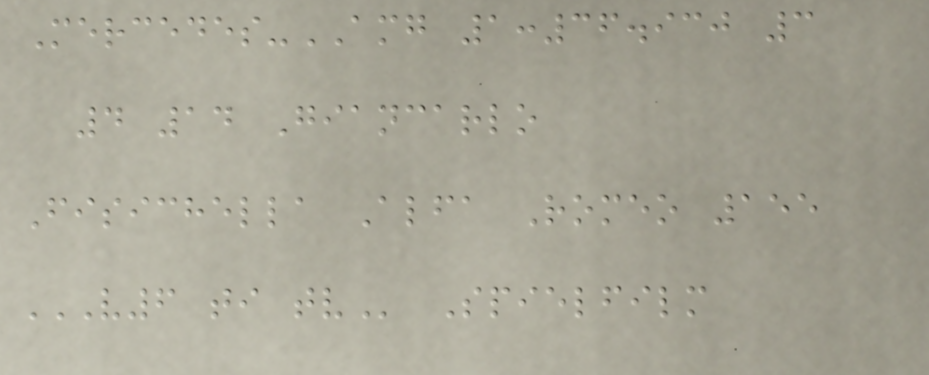Mercedes-AMG 1:36.930 3
4 14 Giancarlo
Fisichella Alfa Romeo 155
V6 TI TV Spielfilm
